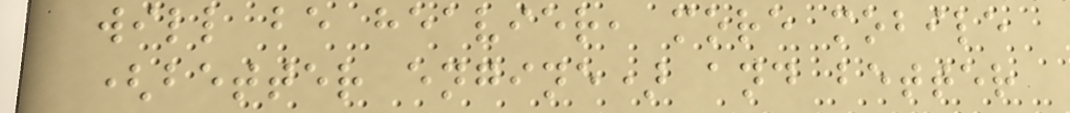will be heavier, more mobile
(better engine) and better
